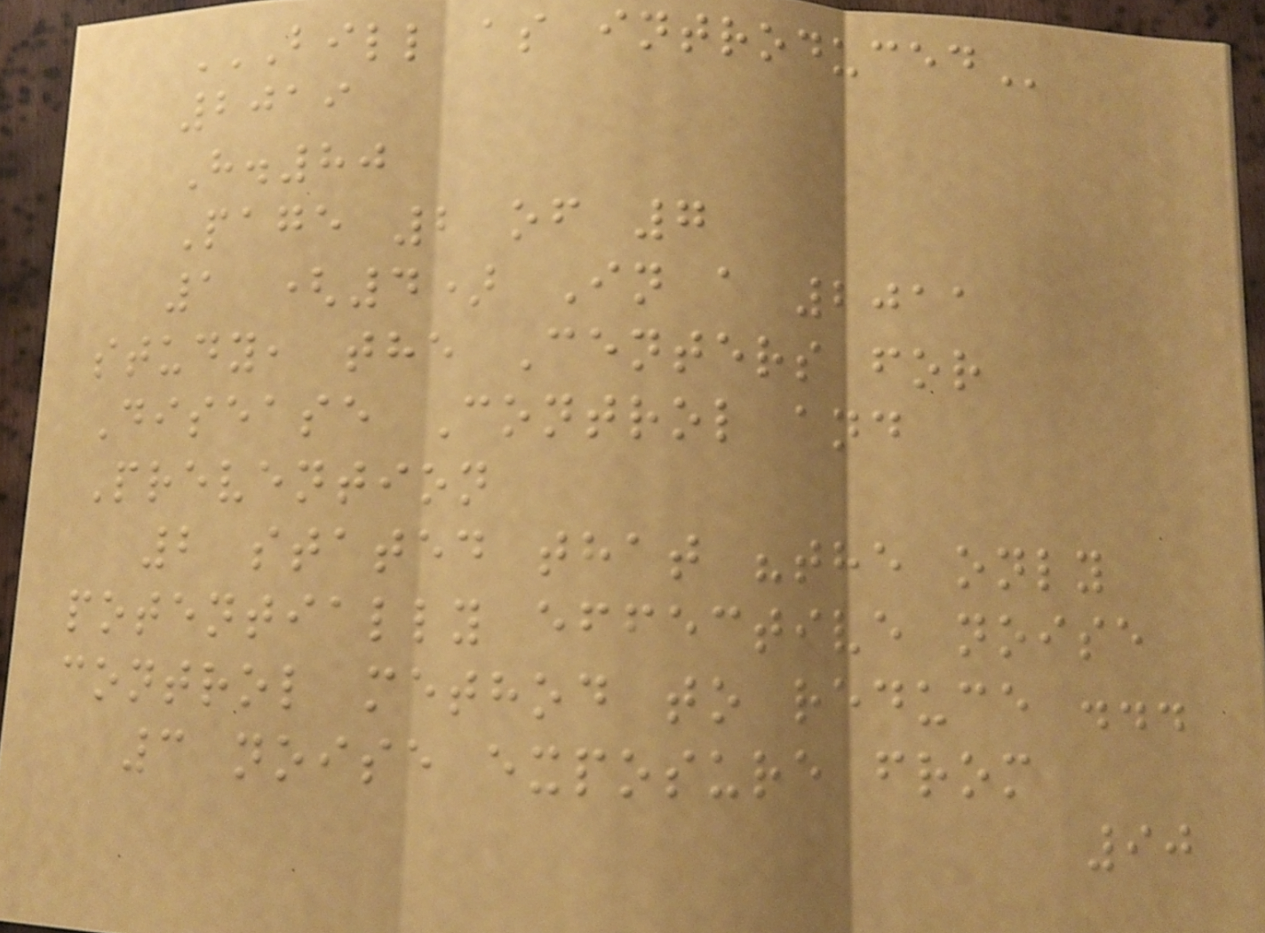BILL AS INTRODUCED
2019
H.80
Page 2 of 7
1 (4) In a 2011
study, the Centers for
Disease Control and
Prevention
2 stated that "the only
potentially effective noise
control method to reduce ...
3 noise exposure from
90
